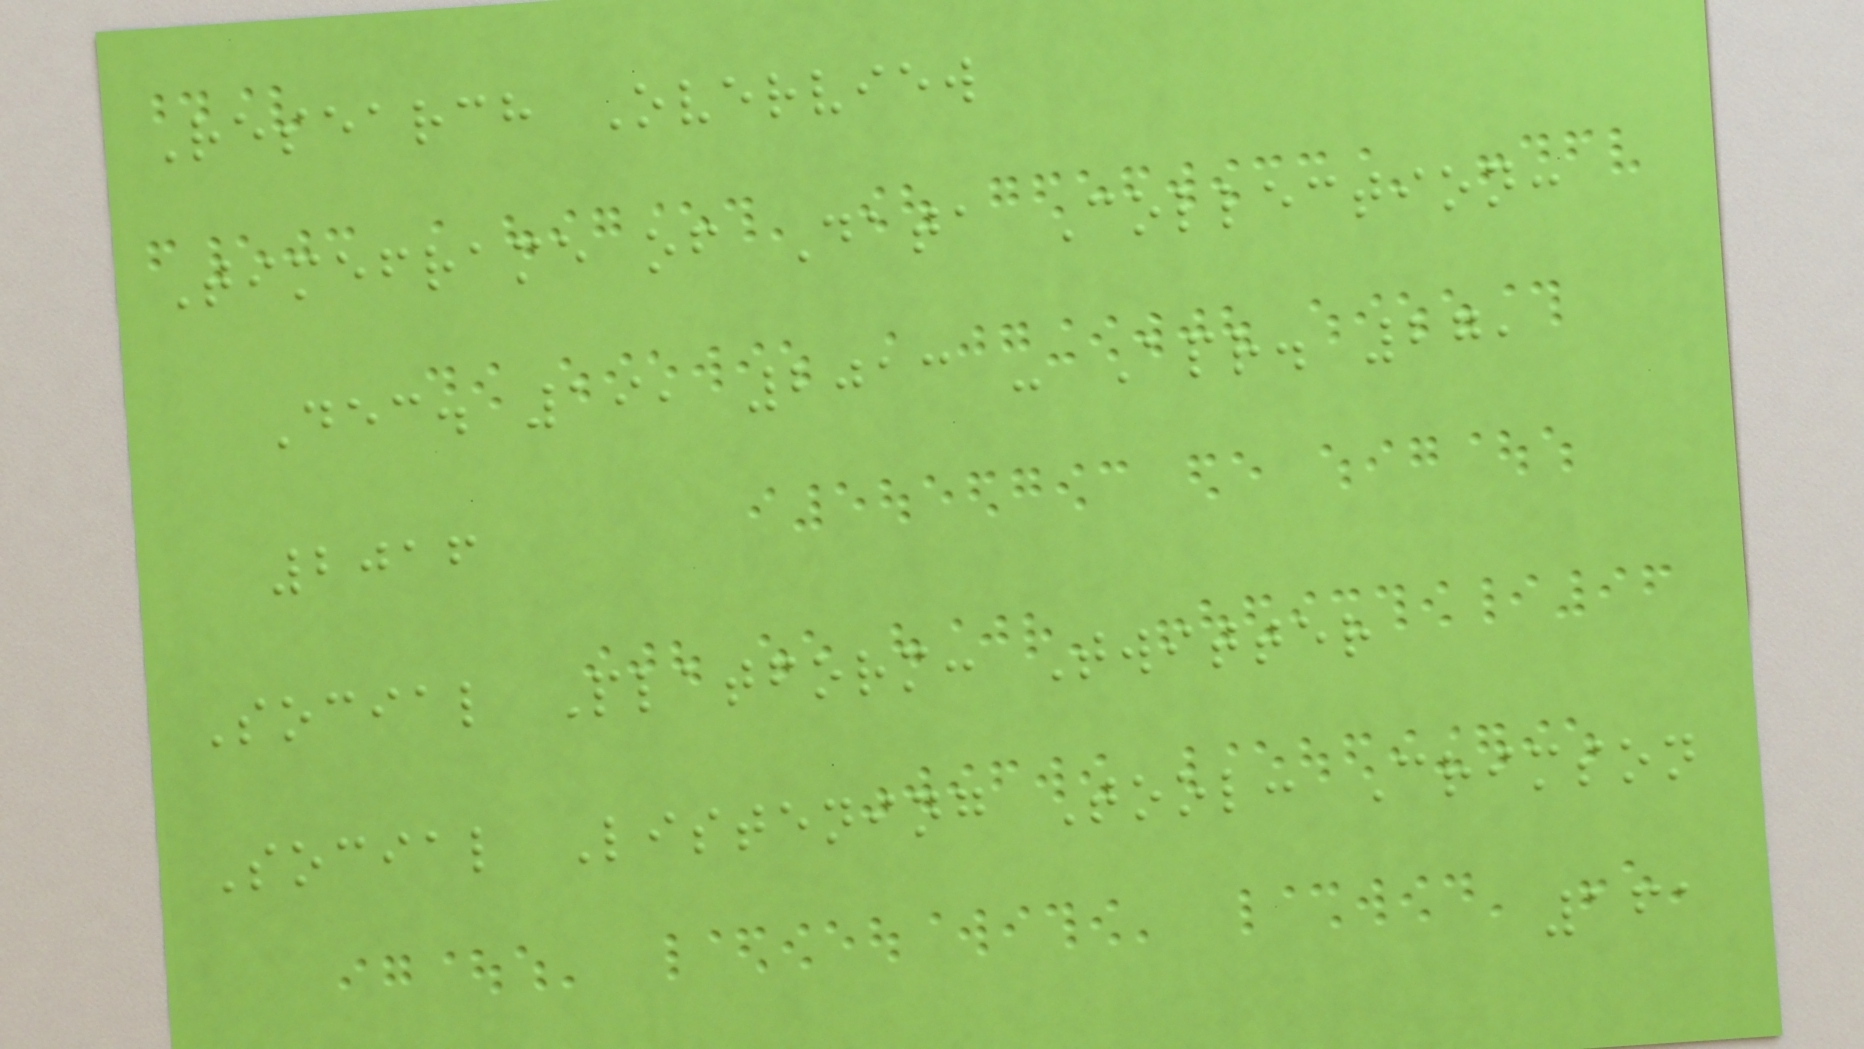Research Overview
Timeframe of Data Collection:
Dec. 19, 2013 - Apr. 27,
2016
Social Platform: Twitter
Social Listening Tool: Crimson
161
